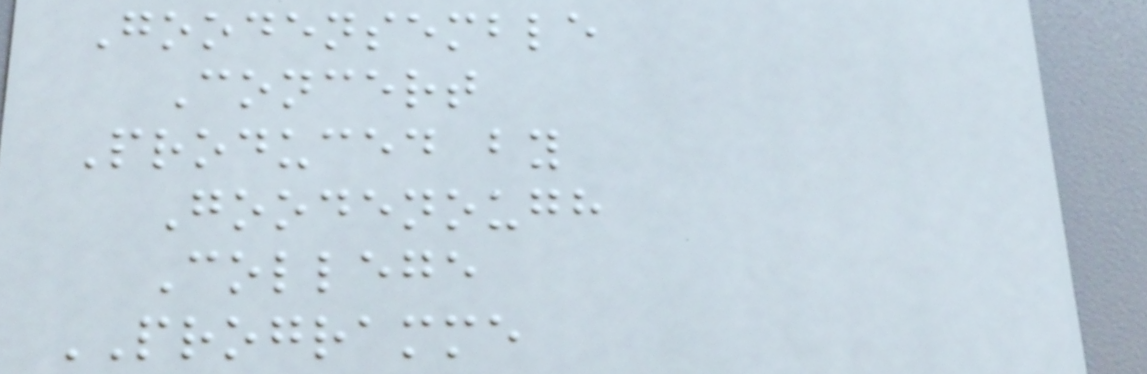Goodensemble
Concert
Produced by
Goodenough
College
PROGRAMME
